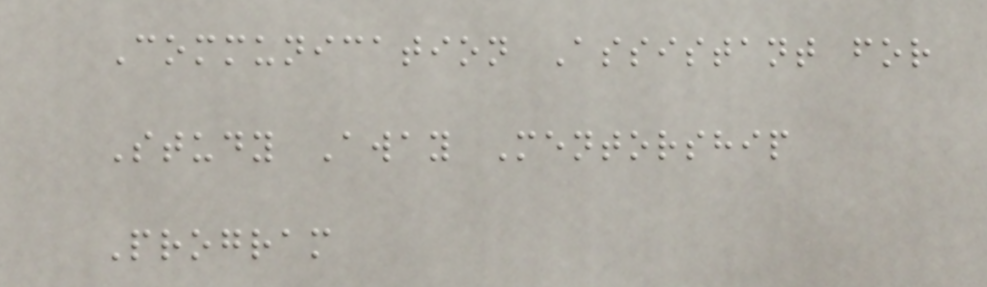Communication Assistant for
Study Away Mentorship
Program
